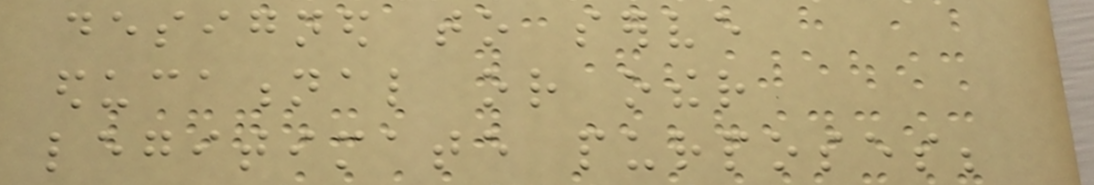designed to serve
educational or other
legitimate purposes;
